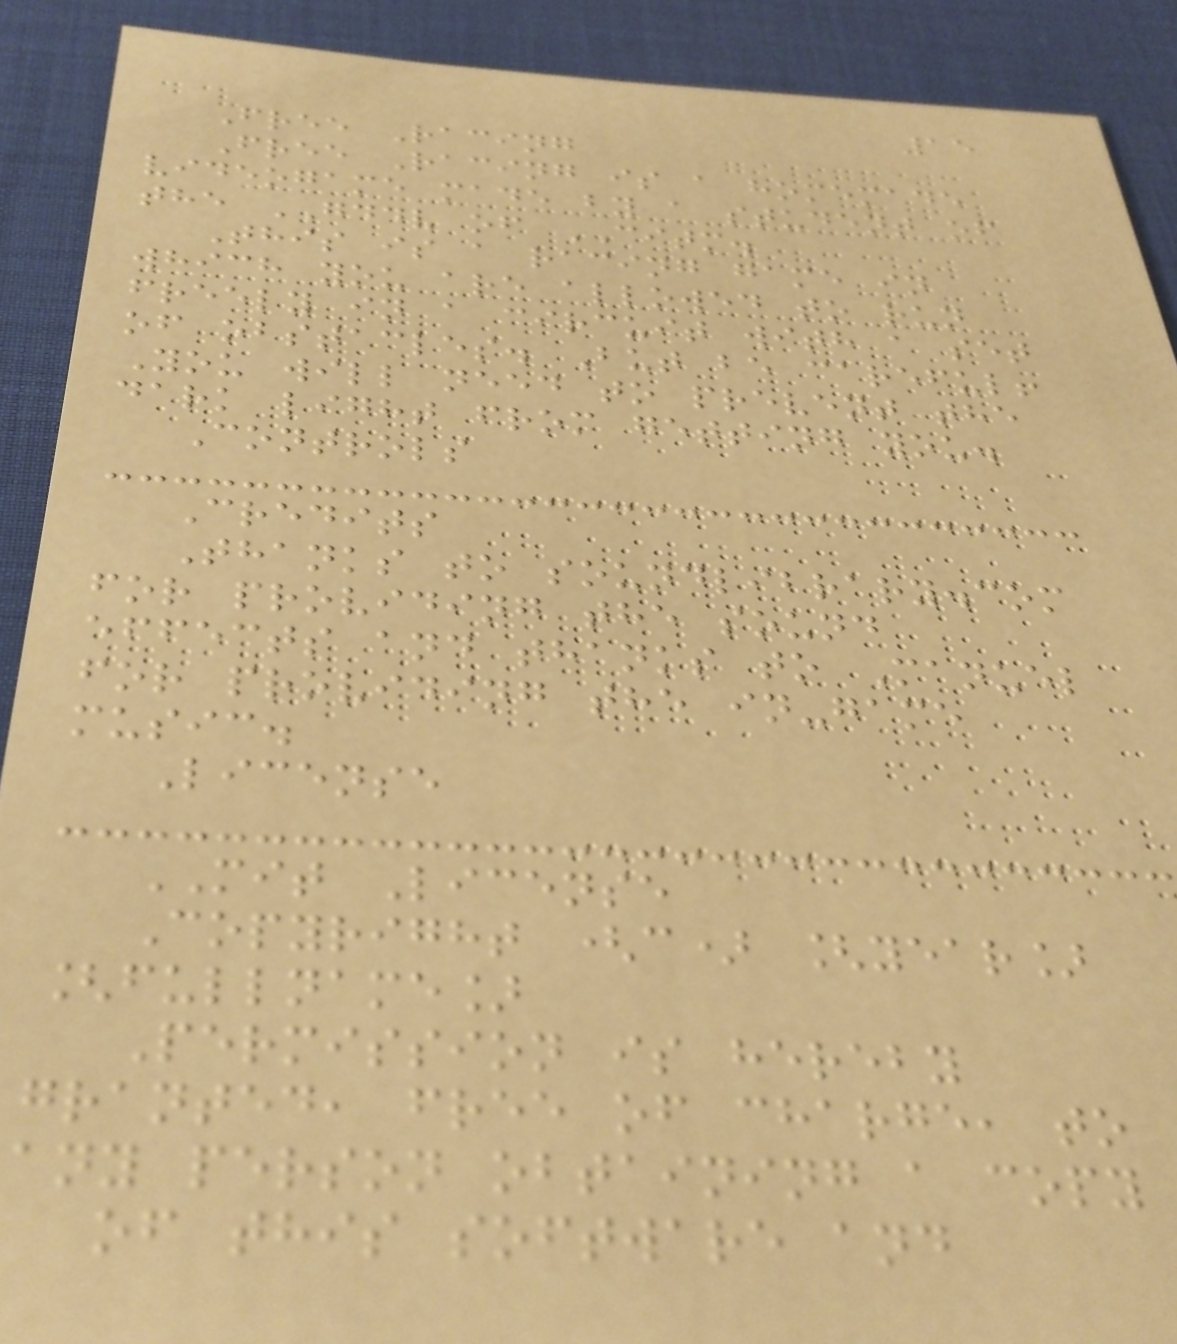15
Free Racing
Free Racing is a homemade
videogame made by a student of
the GDDV of CITM.
This is a racing game in
which you are allowed to run
freely in a circuit with a set
of obstacles. But be careful!
You will need to prevent the
dark light from getting you.
Controls
Credits
Thanks to soundlibrary.com
for providing the sound
effects and thanks to Manuel
for providing the in-game
music.
License
MIT License
Copyright (c) [year]
[fullname]
Permission is hereby
granted, free of charge, to
any person obtaining a copy
of this software and
